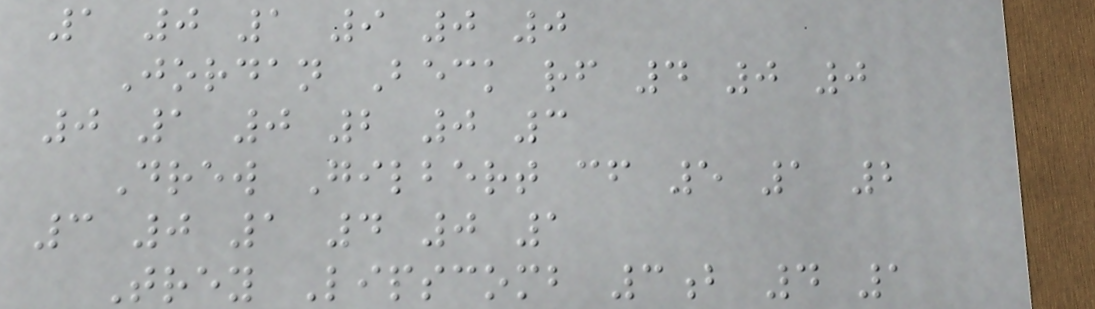1 0 1 9 0 0
Jordan Beck rf 4 0 0
0 1 0 2 0 3
Drew Gilbert cf 5 1 2
3 0 1 4 0 1
Trey Lipscomb 3b 4 1
